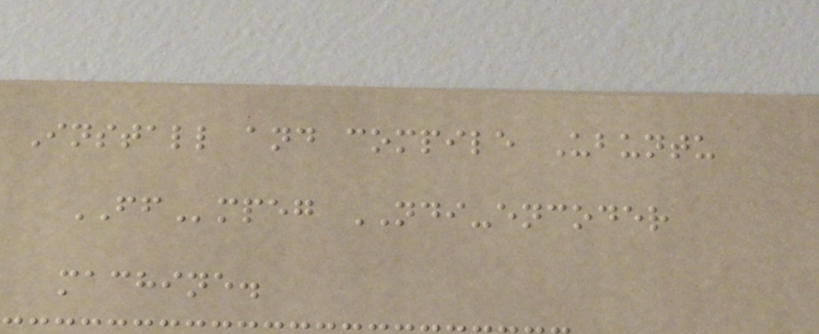Install and compile Ubuntu
FFmpeg NDI-encoder
machine.
